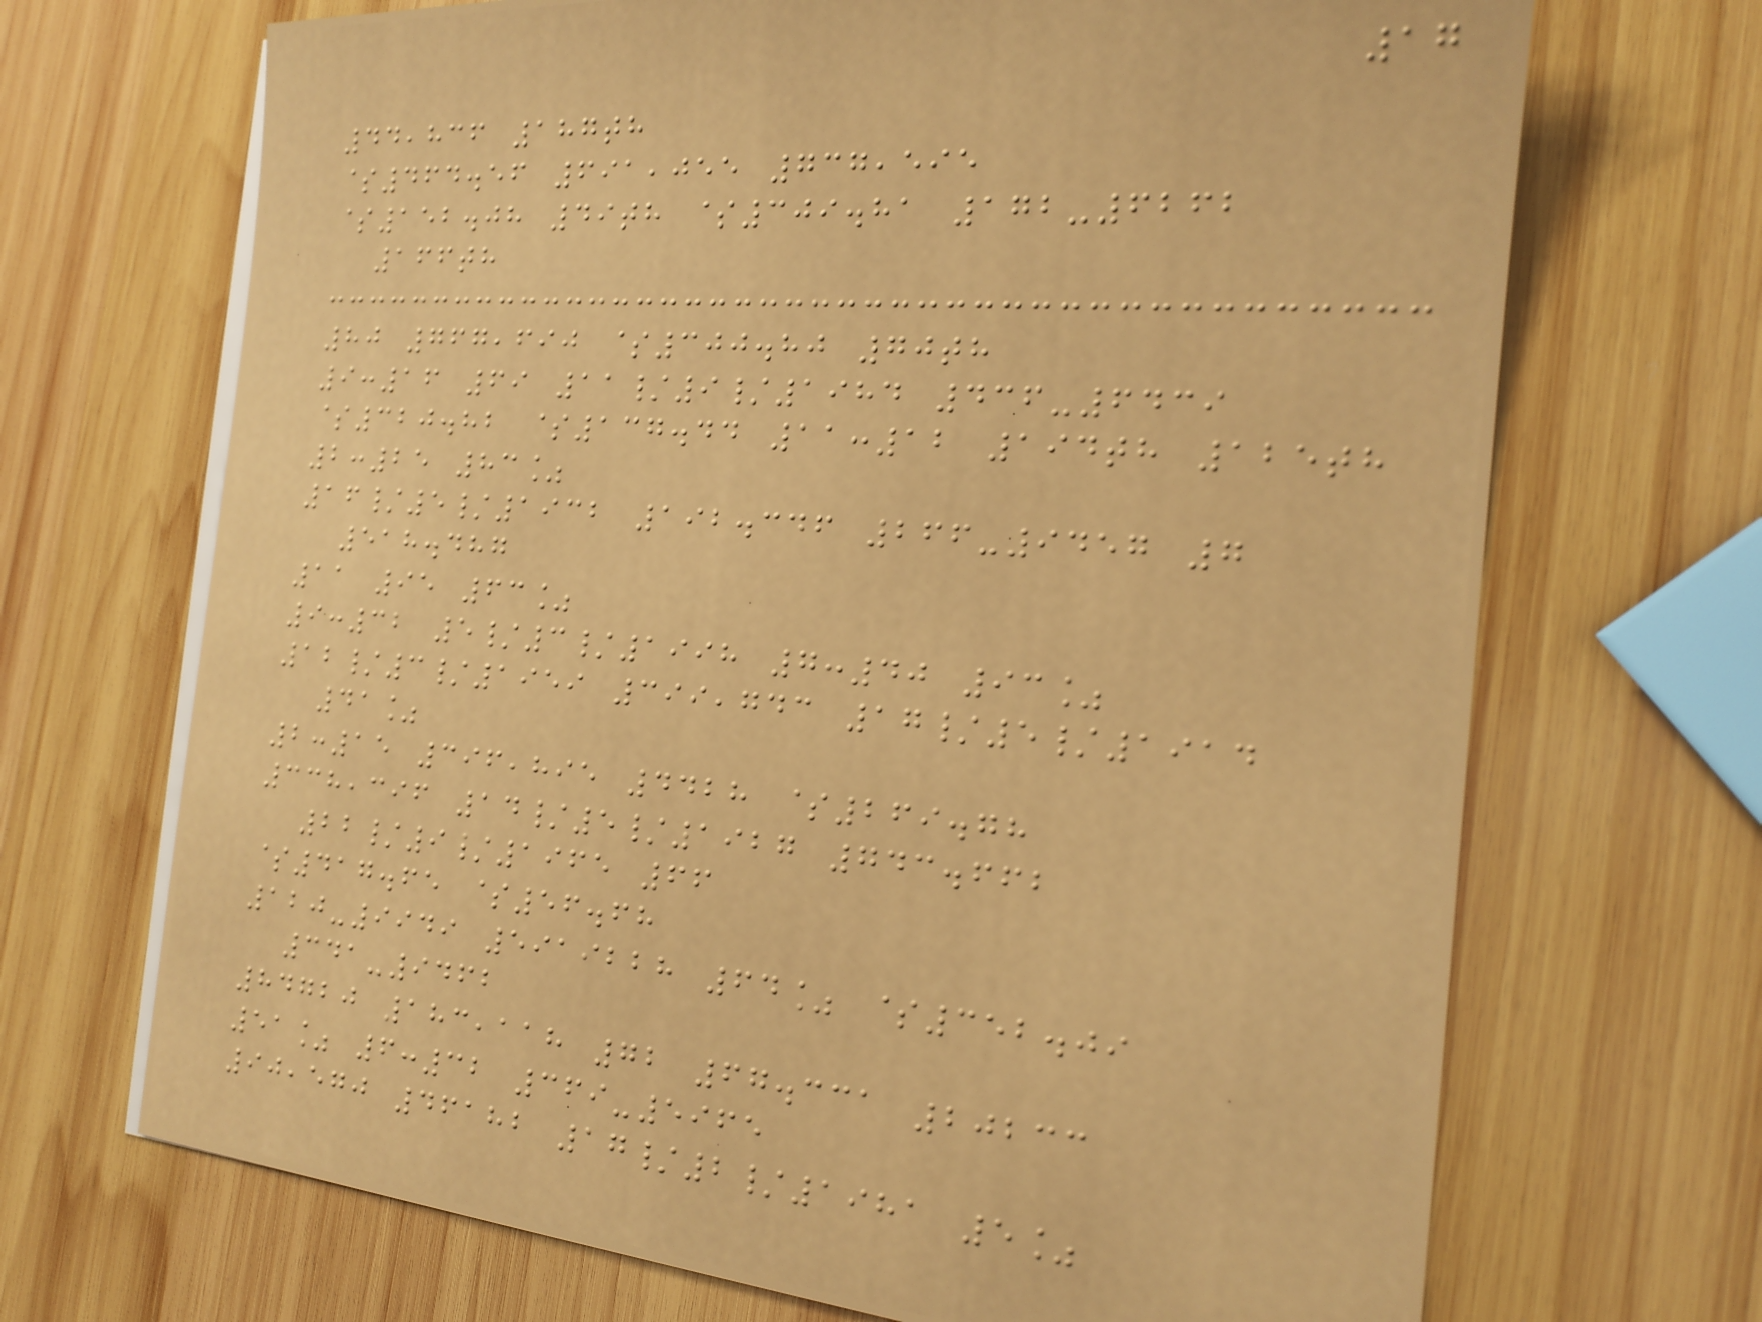17
44,836 187th
$464.56 691,055 737,595
$152.08 49th $309.81 172-6262
166th
80 767,690 $300.80 70th
9:16 69 11/9/1984 436-6439
$320.82 $137.44 11:12 194th 125th
2:25 83%
16/5/1932 192.346 266-9457 7
518.487
11 95 63%
9:32 5/3/1998 7:40 93%
12/3/1959 399,743 17/5/1914
41%
2:15 396,895 4428 $269.78
338,396 14/5/1927 743.662
22/9/1965 66
$417.65 $56.68
120-9949 5919228 64% $352.09
341-9462
84720 183,118 72 67.331 20233
51% 6:32 369-5965
90,570 46182 17/2/1981 5%
